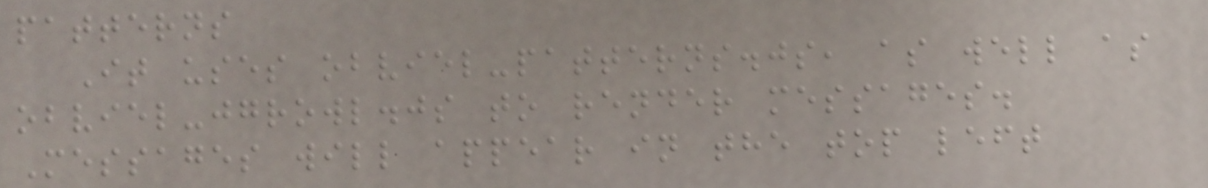patterns
It uses obviel-patterns.js, as well as
obviel-jgrowl.js to render messages.
Messages will appear in the top left
